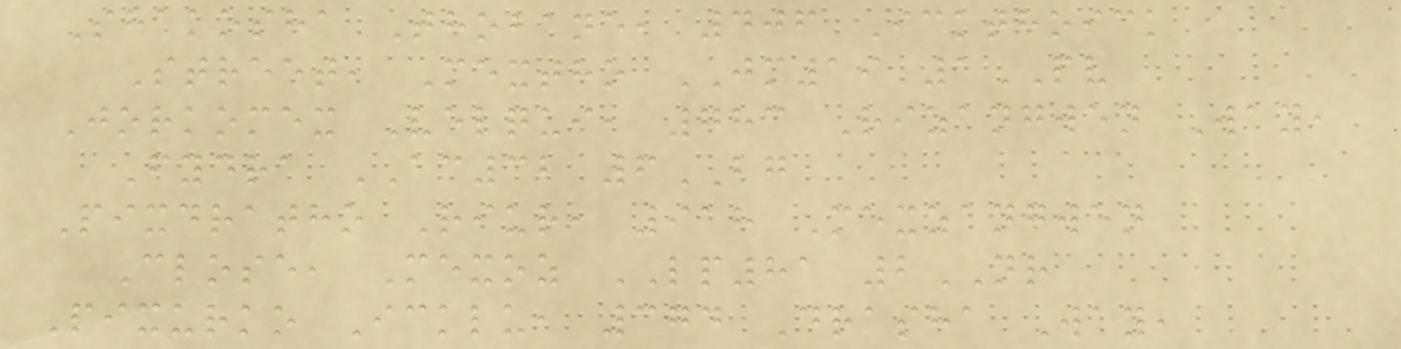Shakosha Thobane, 406 Ickthoick
Street, Mextho JM19 1PV
Jorkomex Velqui, 783 Rizangwen Way,
Fydra AC32 6BG
Pixdratho Riur, 918 Mexzangwen
Close, Mexoz LP81 2NR
Pixurko Icklu, 374 Drasha Way,
